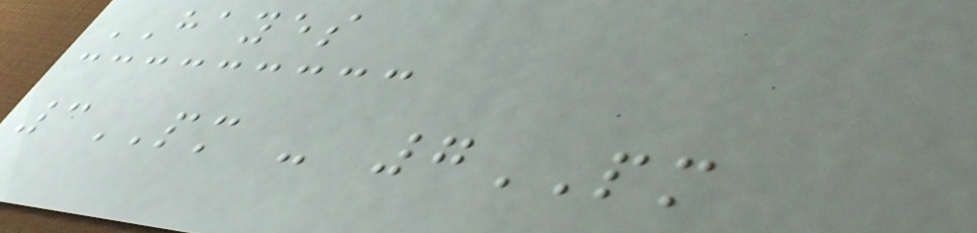HAYES
3PM - 7PM
